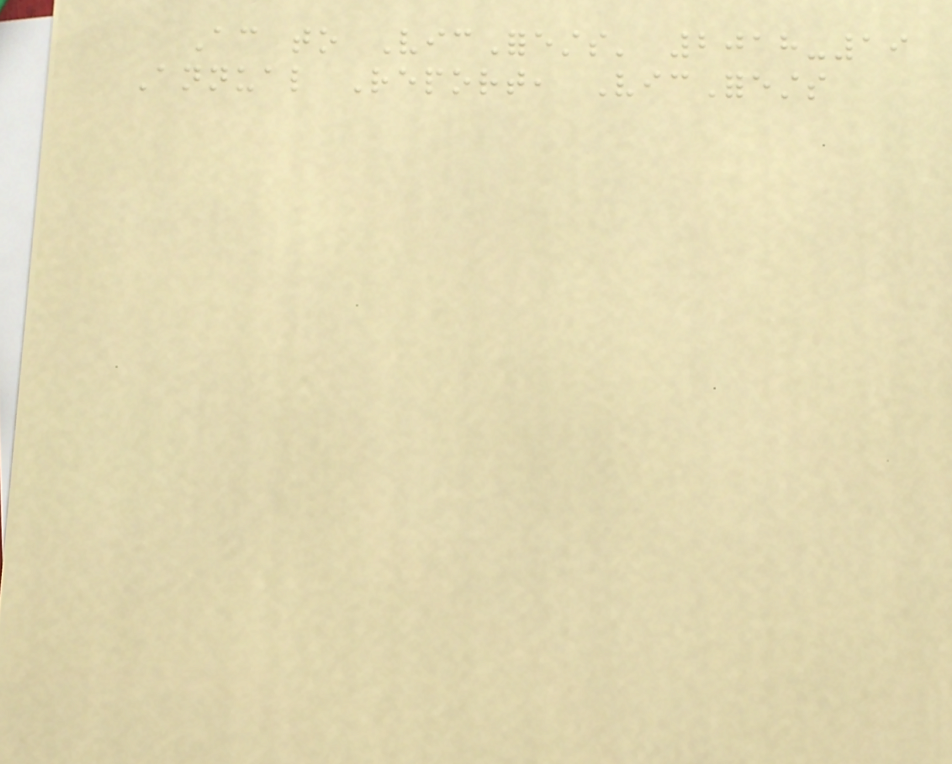According to VicForests' 2018-19
Annual Report, VicForests
